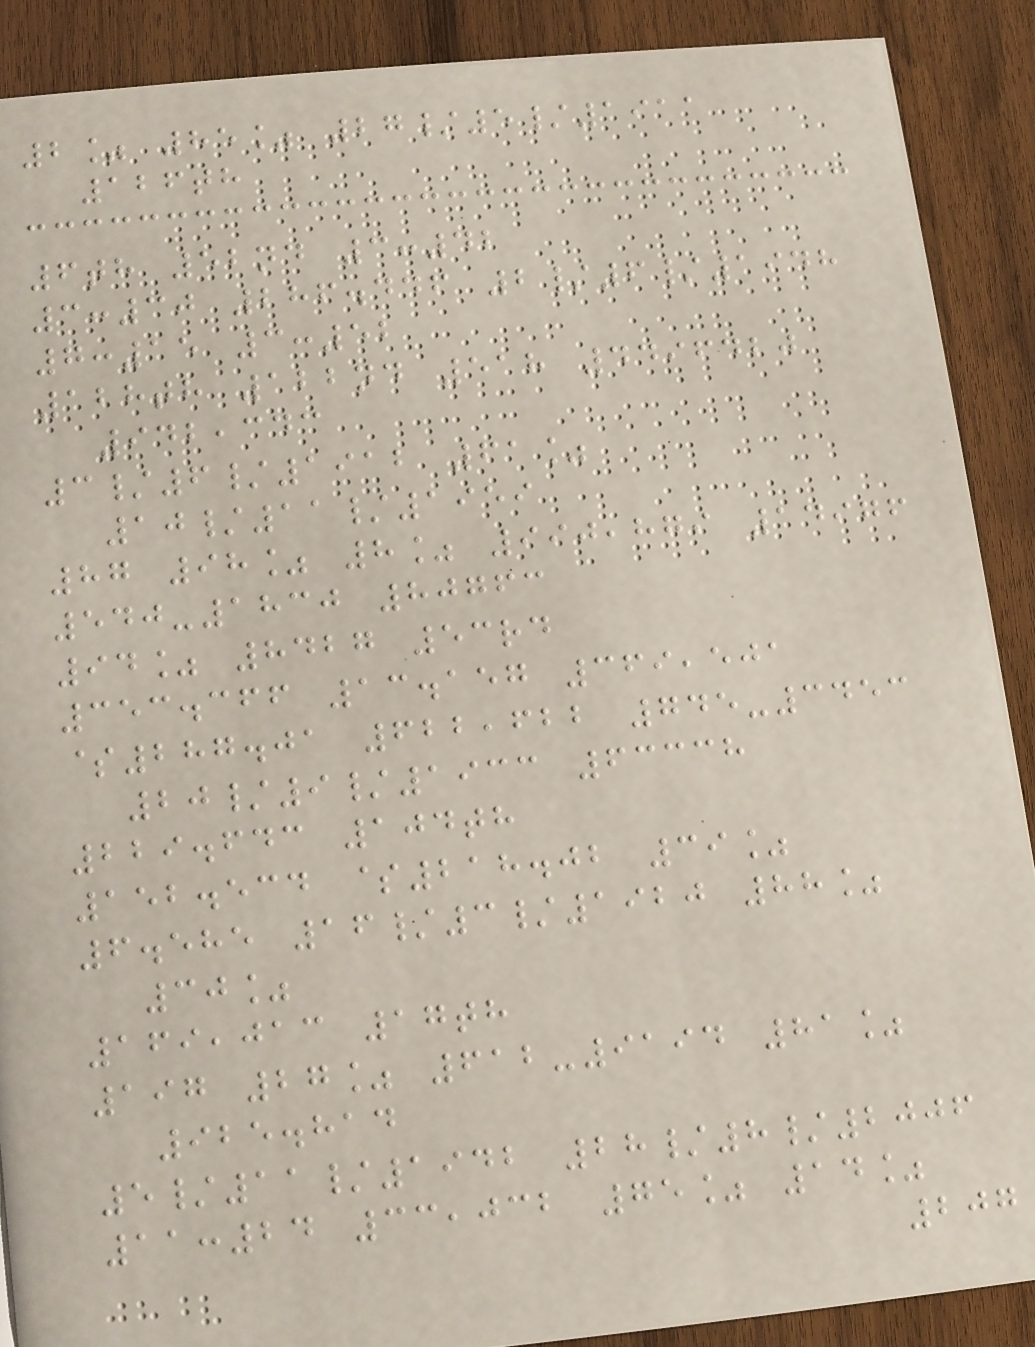2% 85% 27/5/1911
126th
6th 52nd 3:42
3:30 286.446 2/6/1948
7:15 3:52
128th 122nd 518 4496420
942,343
3/6/1912 61%
10/11/1959
87 98% 8% 990,879 14976
540-1830 80763
94% 8427 53rd
353.366 13.157 369,501
$287.01 622,622 745-3453
20/9/1933 63338
229.643 104th
152.534 $218.02 39%
6.585 16/3/1920 88%
30%
169,013 17th
197 27% 612-9194 81%
925.814
5/11/1942 28/8/2006
11:24 33,032 75% 14%
207
